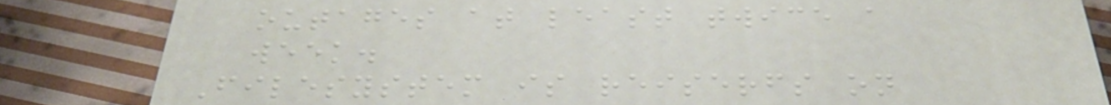outages at least twice a
week.
Filesystem is reiserfs on
